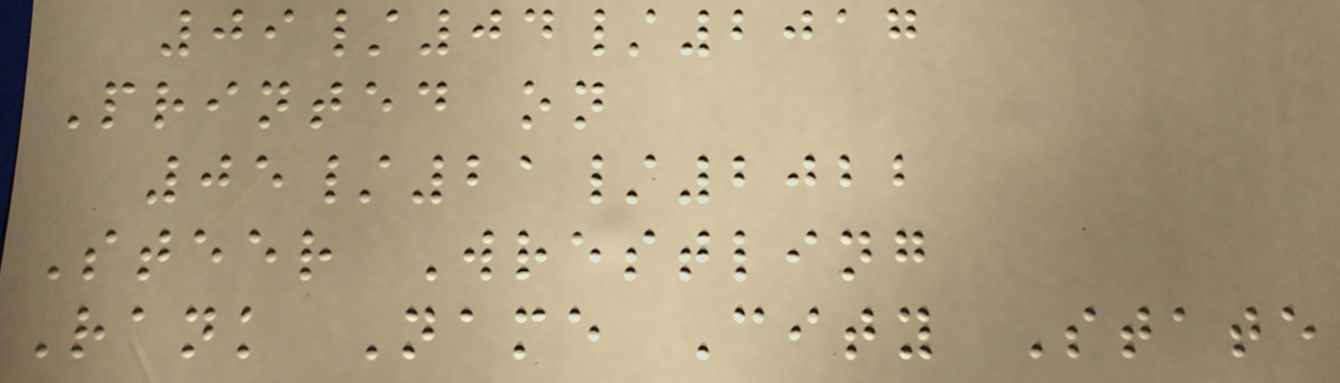09/04/2017
Printed on
05/21/2022
Steer Wrestling
Rank Name City State
